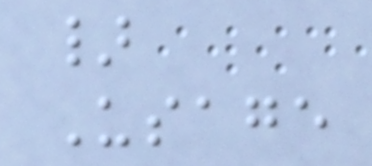}
Usage
